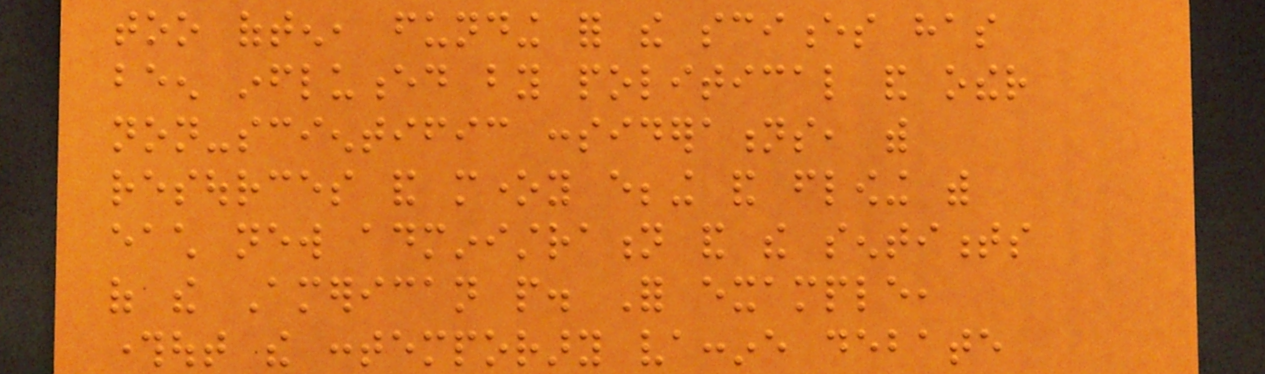too often, funding for the sciences has
been influenced by political and other
non-scientific considerations, with
resources and money ebbing and flowing with
each new administration and the sentiments
of the American people. For example,
throughout the contemporary vaccine debate
